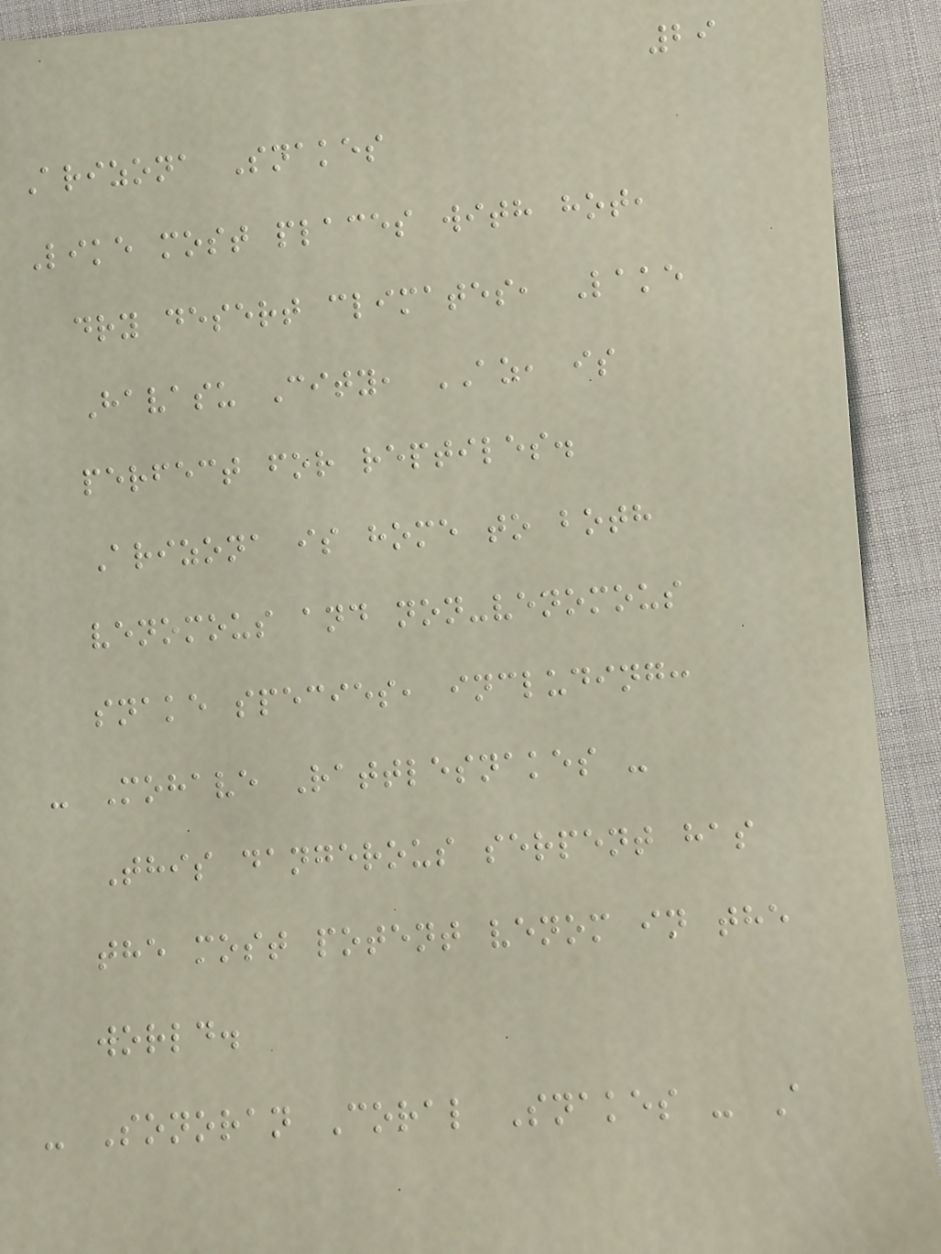29
Arizona Snakes
Like most places with hot,
dry desert climates, Lake
Havasu City, AZ, is
perfect for reptiles.
Arizona is home to both
venomous and non-venomous
snake species, including:
- Mohave Rattlesnakes -
This dangerous serpent has
the most potent venom in the
world.
- Sonoran Coral Snakes - A
